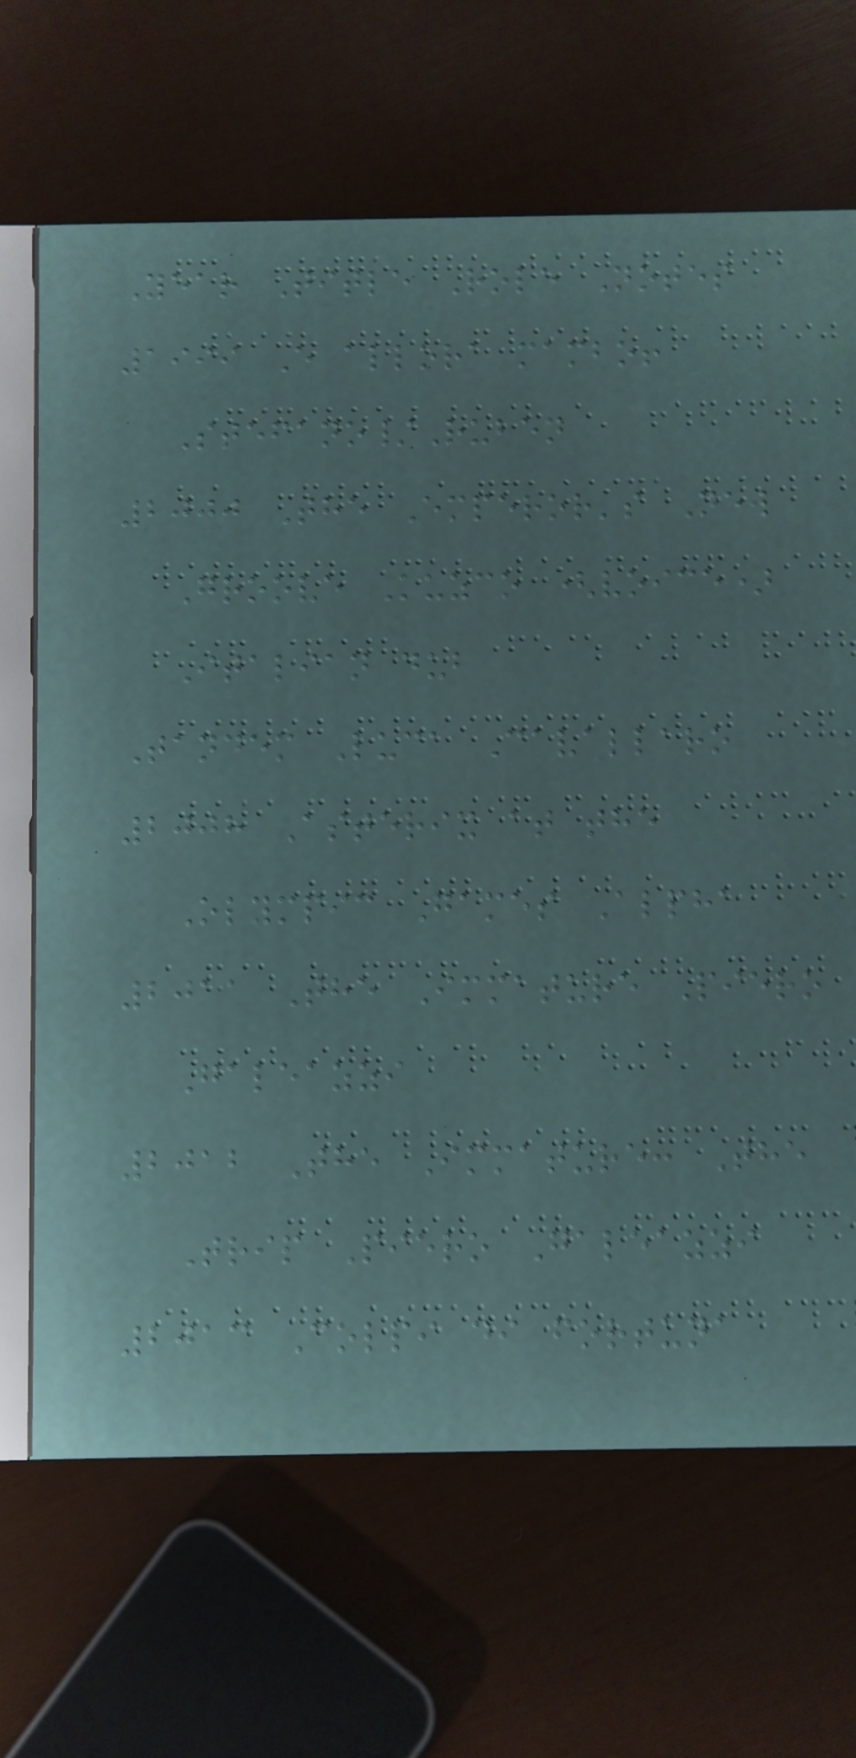Year Title Role Notes
1999 E allora mambo!
Stefano/Ruben
2000 The Emperor's New
Groove Kuzco (voice)
Italian dub
Tandem Luca Cavallaro
2008 Asterix at the
Olympic Games Alpha
2011 The Immature Piero
Galeazzi
2012 The Immature: The
Trip Piero Galeazzi
2013 Colpi di fortuna
